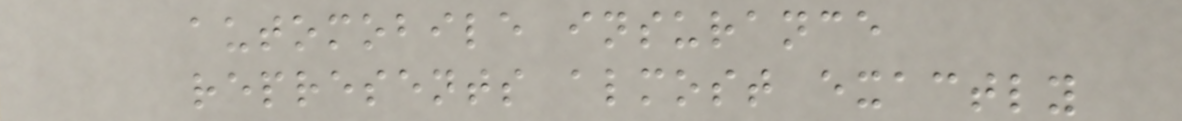automobile insurance
represents almost exactly
